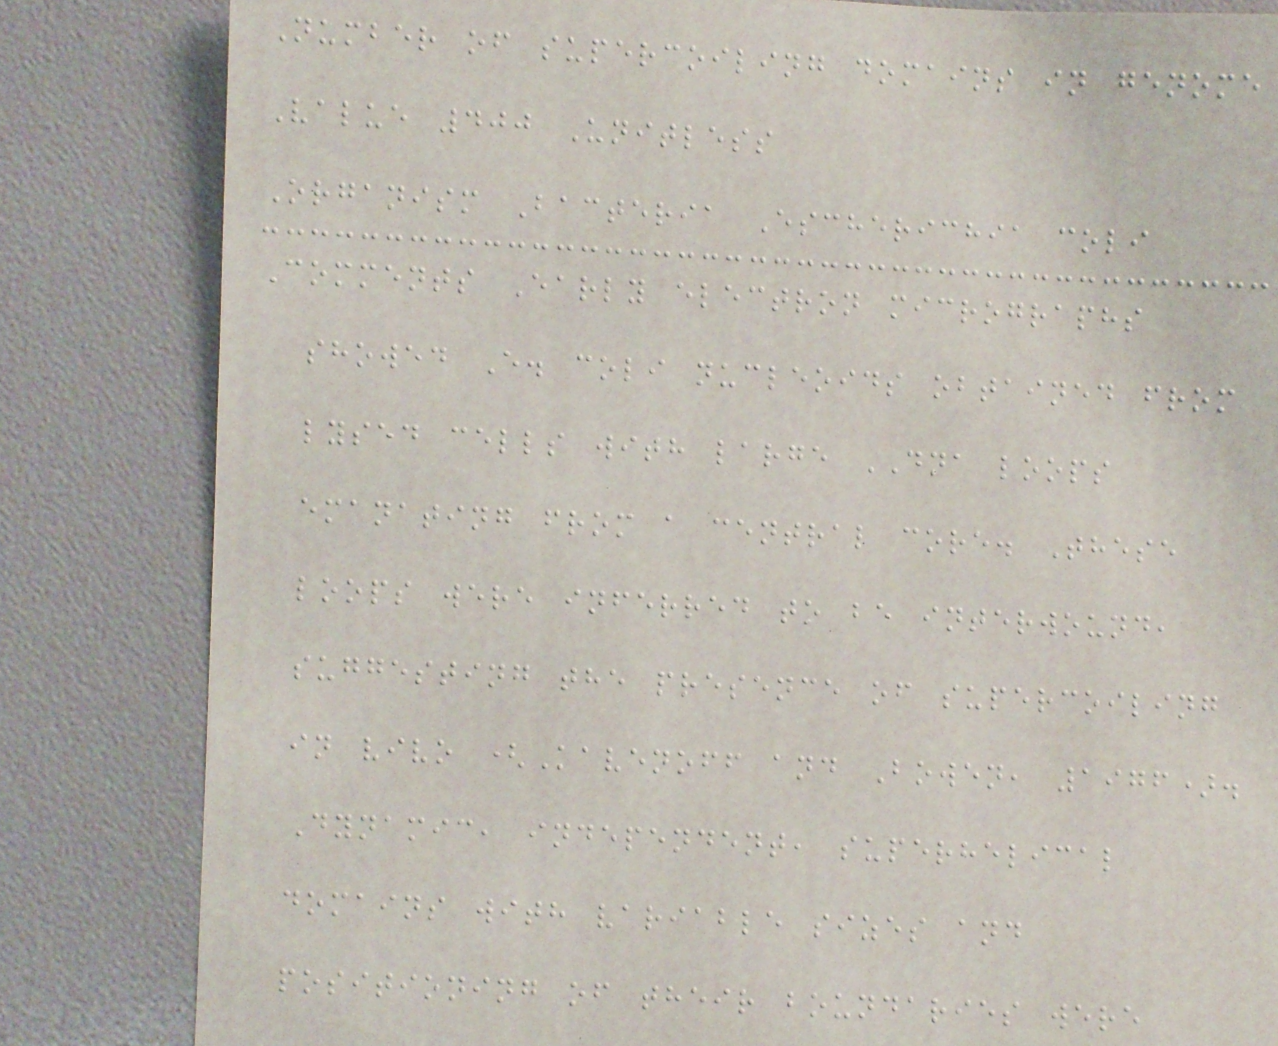Number of supercoiling domains in genome
Value 400 Unitless
Organism Bacteria Escherichia coli
Comments Early electron micrographs
showed E. coli nucleoids obtained from
lysed cells with large DNA loops
emanating from a central core. These
loops were inferred to be interwound,
suggesting the presence of supercoiling
in vivo (Kavenoff and Bowen, 1976).
Dynamic, independent, superhelical
domains with variable sizes and
positioning of their boundaries were
